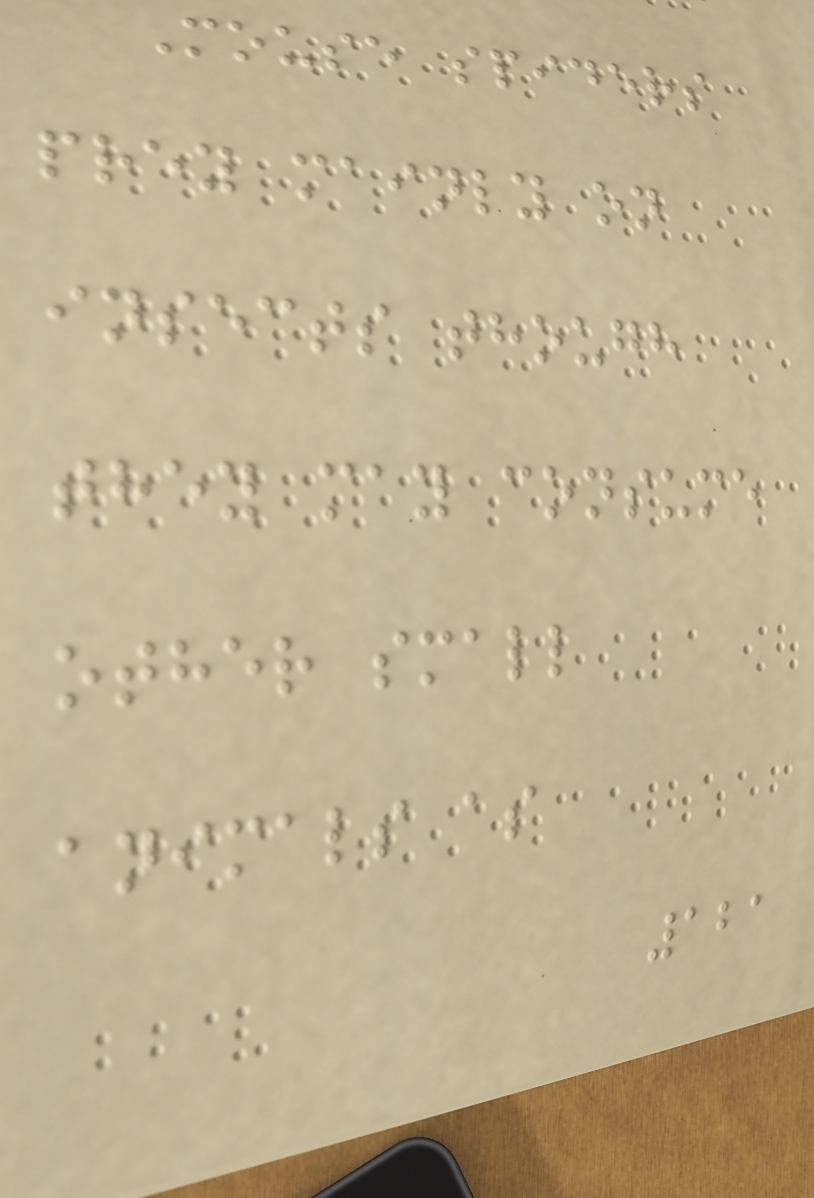Mouse spiders
prey mainly on
insects though
they may consume
other small
animals as
121
